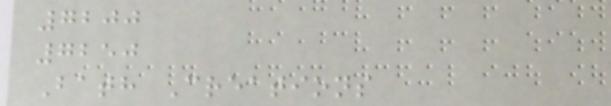7200
7250
Bath Creations
